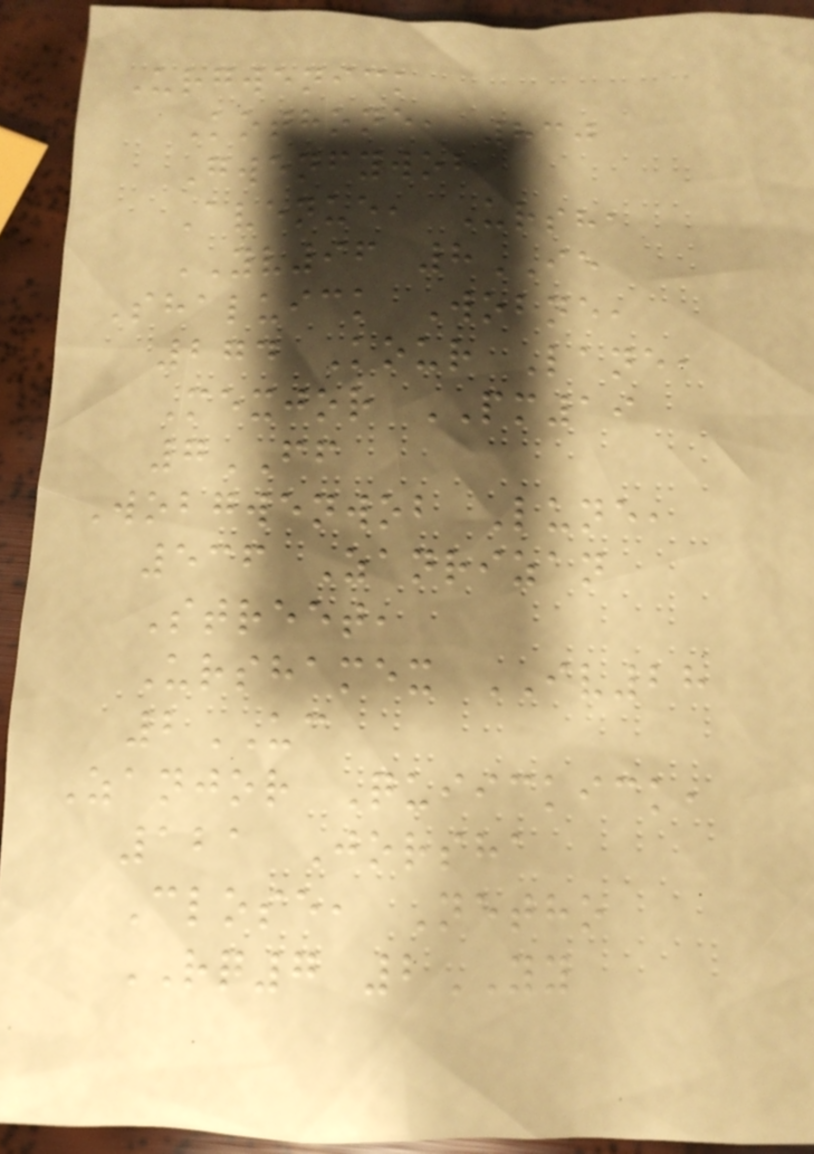Urgwenick
Kothone, 830
Gwenfywob
Avenue, Ursha
YV96 8IE
Shaluick Wobne,
274 Kour Lane,
Mexjor PM19
7FF
Wobgwenwob Lune,
536 Zanrizan
Street,
Urshamex IV28
2UC
Zanjor Quiickick,
121 Jorsha
Close, Netho
RQ7 2YY
